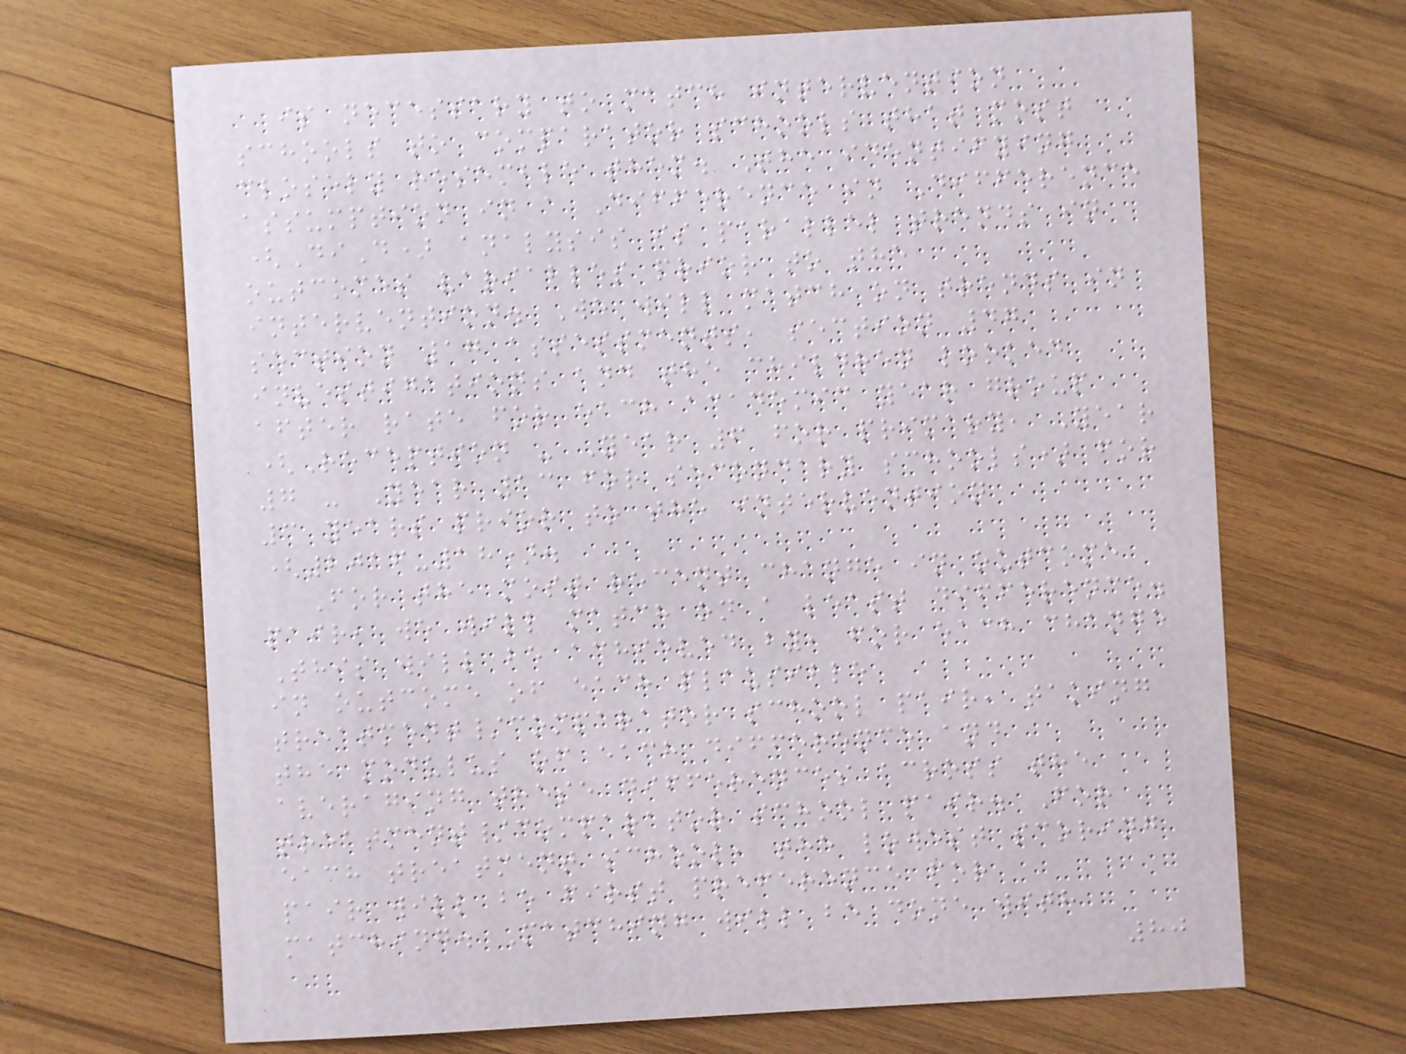is necessary to match intervention
schools to comparator schools that most
closely resemble them. The identifying
assumption in a Difference in Difference
(DiD) analysis is parallel trends in
outcomes variables prior to the
intervention. We will match on trends in
section 17 assessments, section 47
investigations and the children looked
after rate for each academic year group
(Reception - Year 6 for primary, Year
7 - Year 13 for secondary schools) for
3 years prior to the intervention
(2016-18).
For the most recent change in outcome
pair, we will match on a least difference.
This will be achieved by, for each change
in outcome of each plausible
treatment/comparator school pair, taking
the modulus of each difference and
averaging these differences across the
treatment/comparator school pair. For
each treatment school, the lowest scoring
pair will be first preference for
matching. Matching will be done with
80
